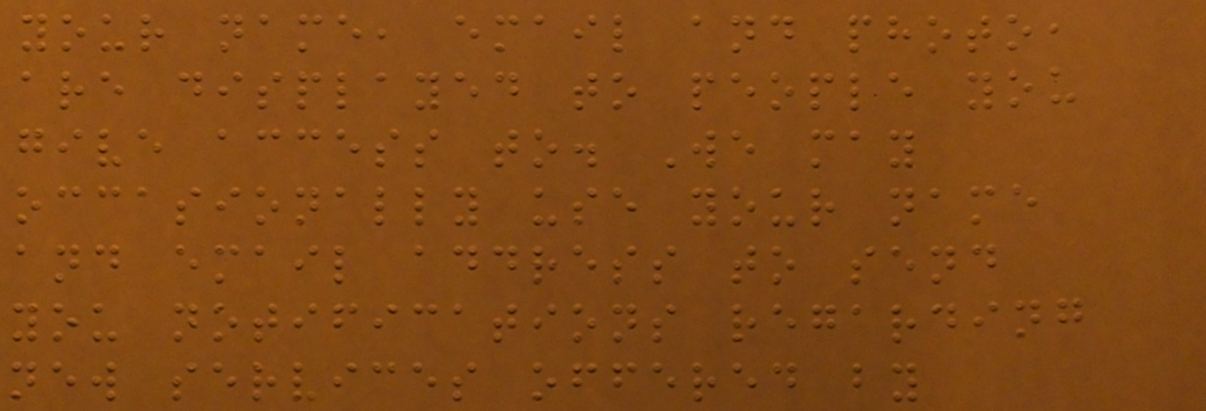your name, email and photo,
are displayed to people you
give access to. We may
occasionally use your name
and email address to send
you notifications regarding
new services offered by
